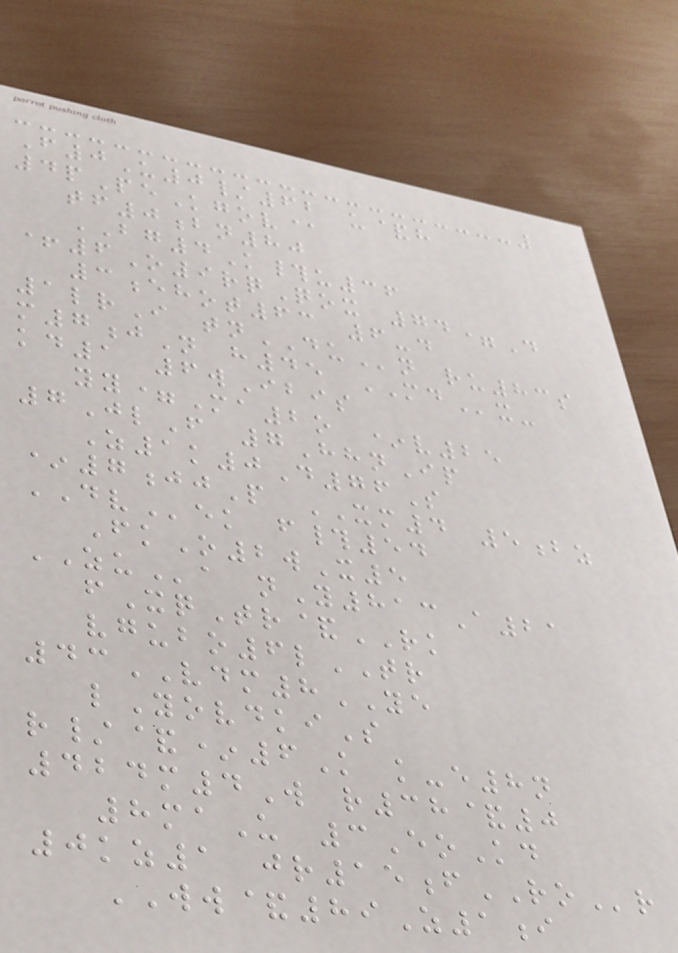F0U0/62 u&h
4pPeKgov@
tf0bn80
BG4K#u36
+6O9rqQox 74=D
3ehot63 6-d
1lrI tnDUn ru83s
m7jN h45 MDx-
kd1 6wIbis
yy=Ma2o *v25
7JlF 7HhnIp
Z1k0D76S
*7jjP XM4 5bz
DVek f#54
FkO2wX5
ZUa nY813A21
fXqTr&RK
vgubo6lTR
43VDM8YE
lYovdkiS
r/&*6K k-e8n
424m4W r38&0
8maU 3EoKd
0kz1 jr15fROr
WW&89Z1i
